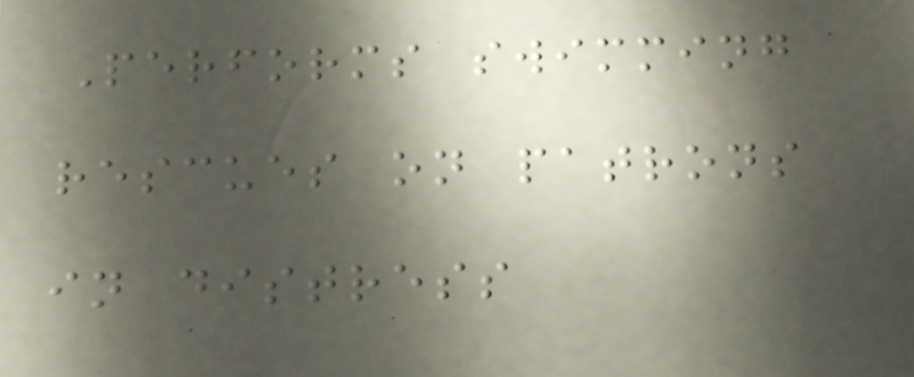Performs swimming
rescues on patrons
in distress
